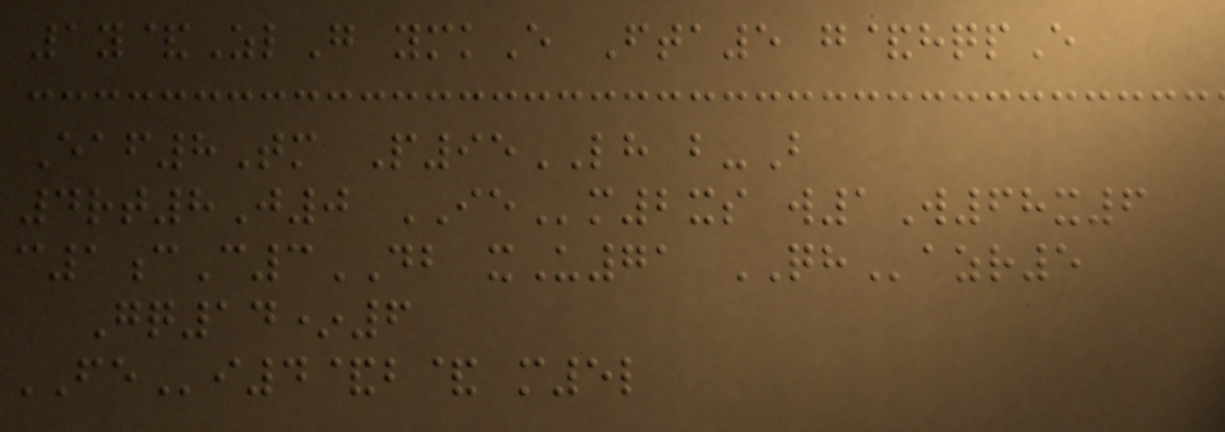1y&ZlG ymkE Fta5 g&hqpE
Eaf8Tm P95LH b-B
4rt8J0 IEm2xs w1W68x6
c1cC3DB xU71 QHazr5
Gq14*6
FEi4&b& m5l
